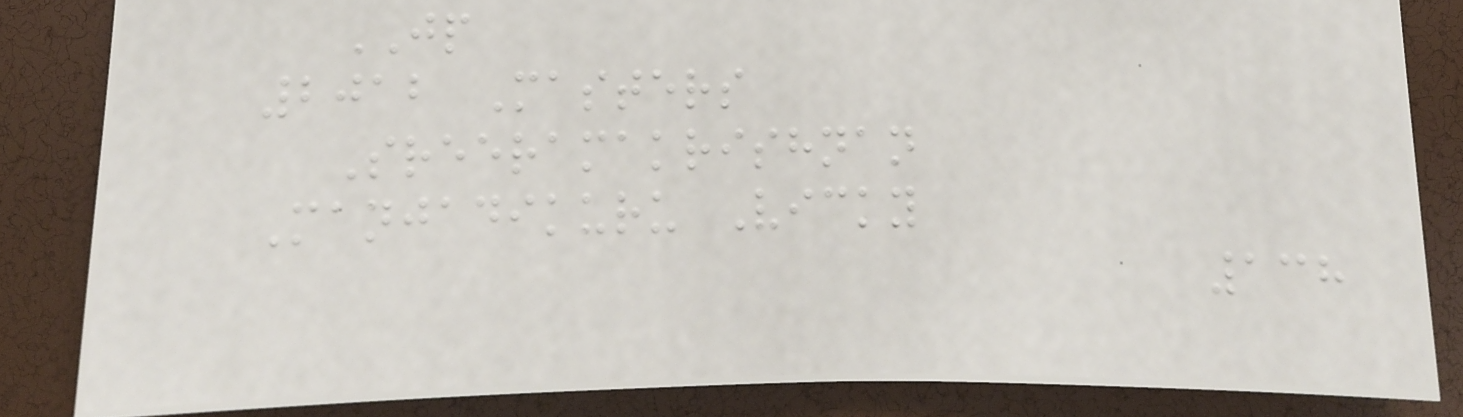JP
2012 Masters
Sreeramakrishnan
Manjadikuru Vicky
138
